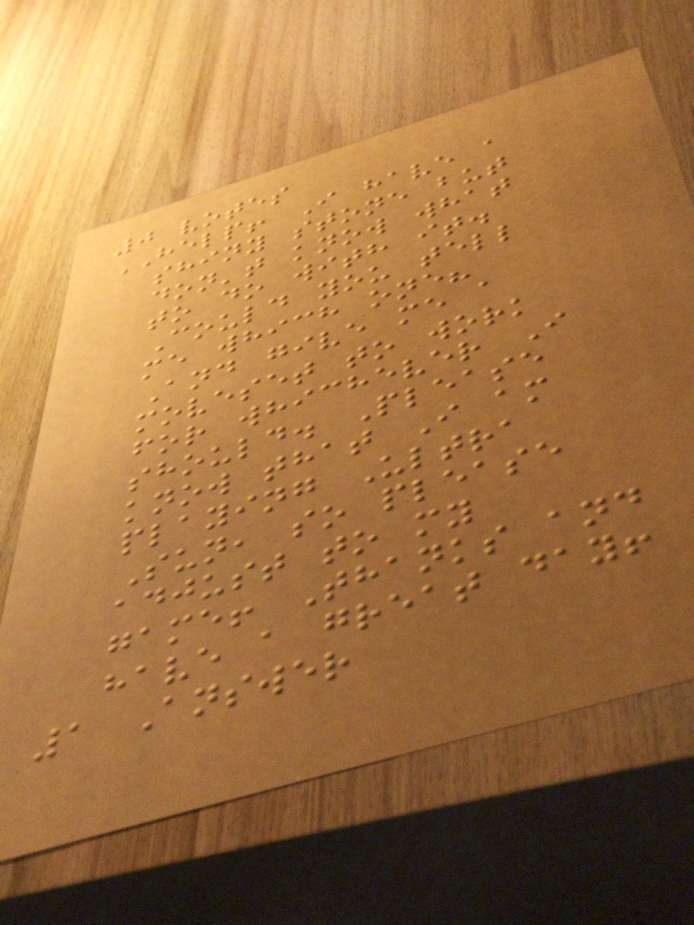0 votes
HELP! I have a
shiny stone but
don't know what
to do with it.
Could you tell
me which one?
And give me a
moveset to work
for whichever I
should. Please
know that I am
playing Ultra
Sun, so please
adjust to my
game! Thanks and
have a great day!
1 Answer
